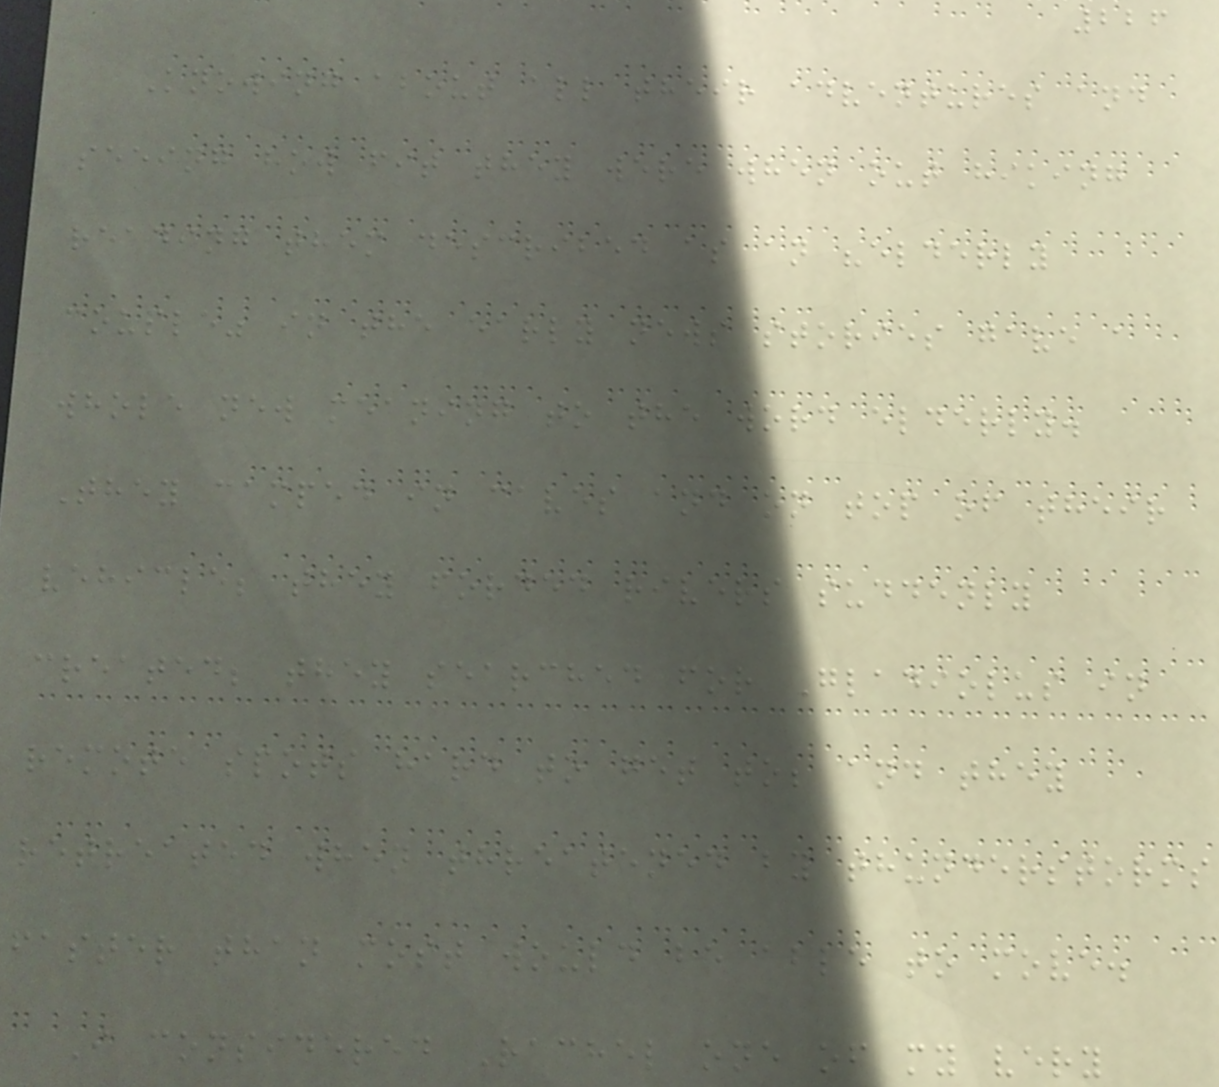226
Knowing about all their adventures and
seeing how fit they were when out hiking
reading them described as an "elderly
couple" in the early news stories gave a
whole new meaning to the word elderly.
They camped in caves and on top of their
vehicle; they forded rivers suddenly
created; they searched for Gladiolus in
remote spots hard to get to; and they
retreated when threatened by thunderstorms
faster than most would be able to move.
I considered Rachel one of my very
